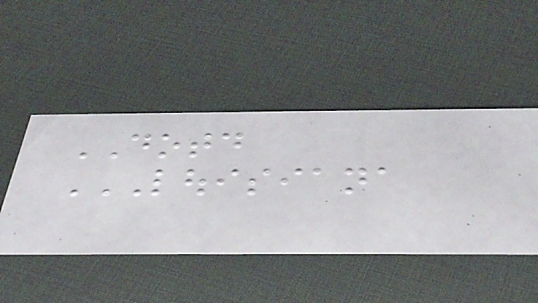DOTD
LOUISIANA
